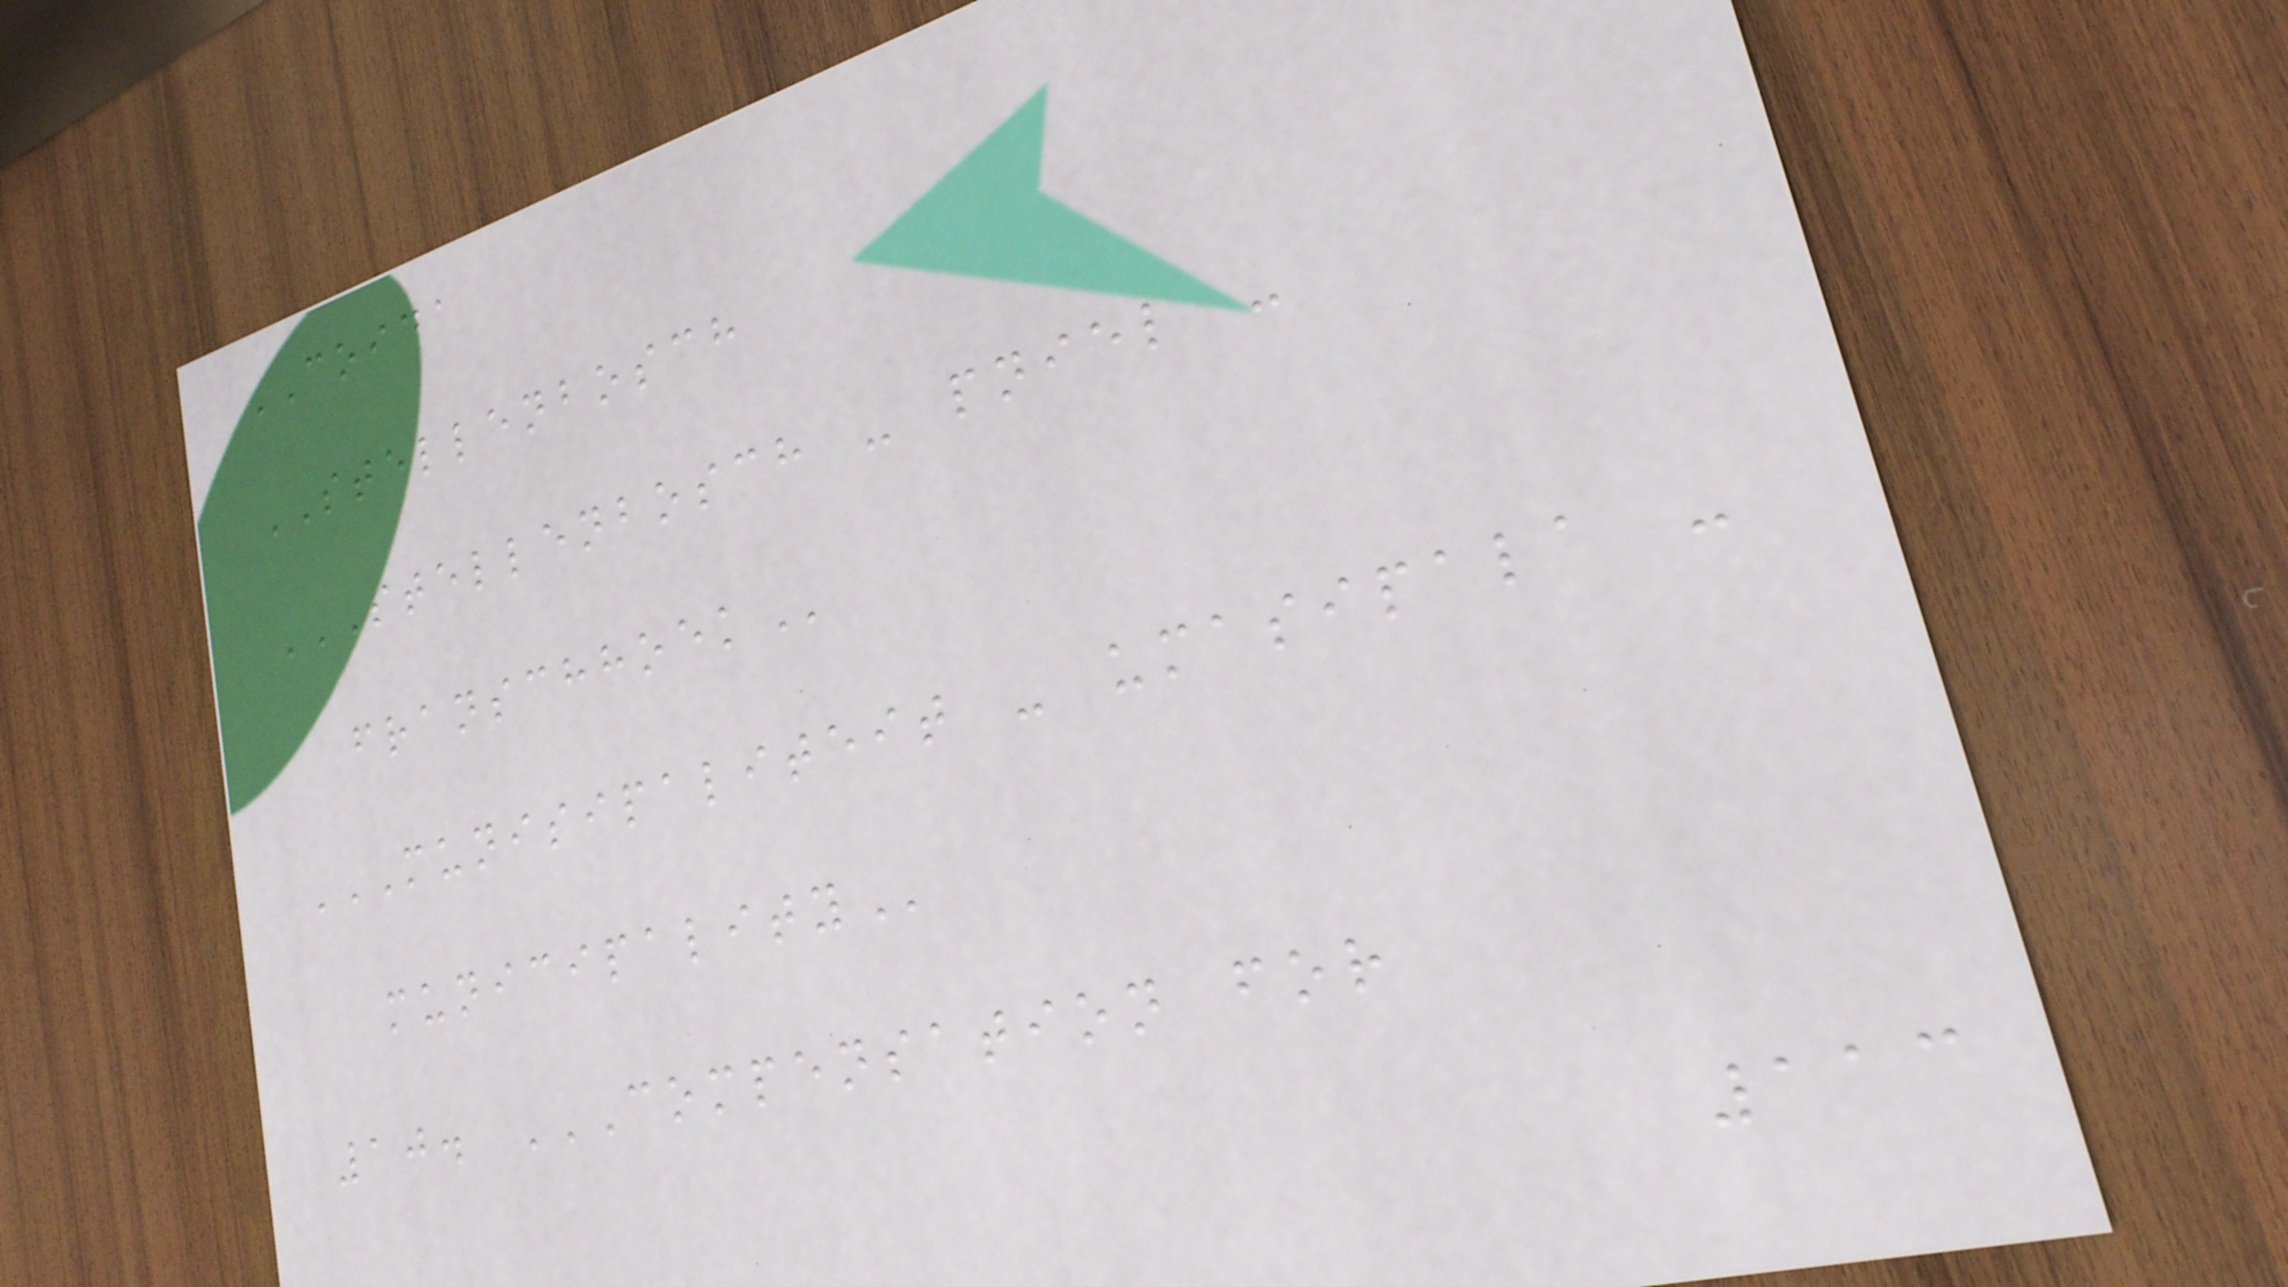COIDA
STELLENBOSCH
STELLENBOSCH - PNIEL -
FRANSCHHOEK
MUNISIPALITEIT - UMASIPALA -
MUNICIPALITY
10. COMPENSATION FOR
113
